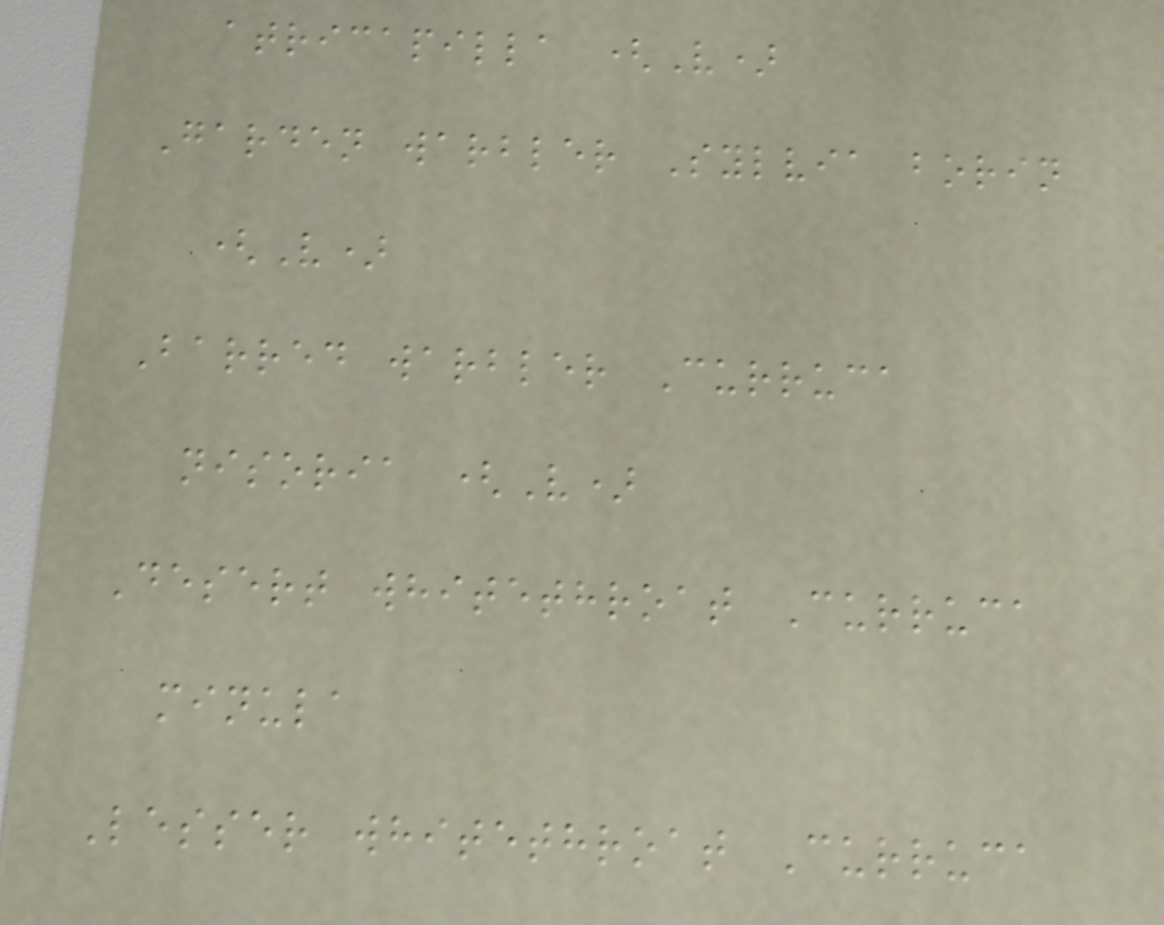atricapilla (V)
Garden warbler Sylvia borin
(V)
Barred warbler Curruca
nisoria (V)
Desert whitethroat Curruca
minula
Lesser whitethroat Curruca
